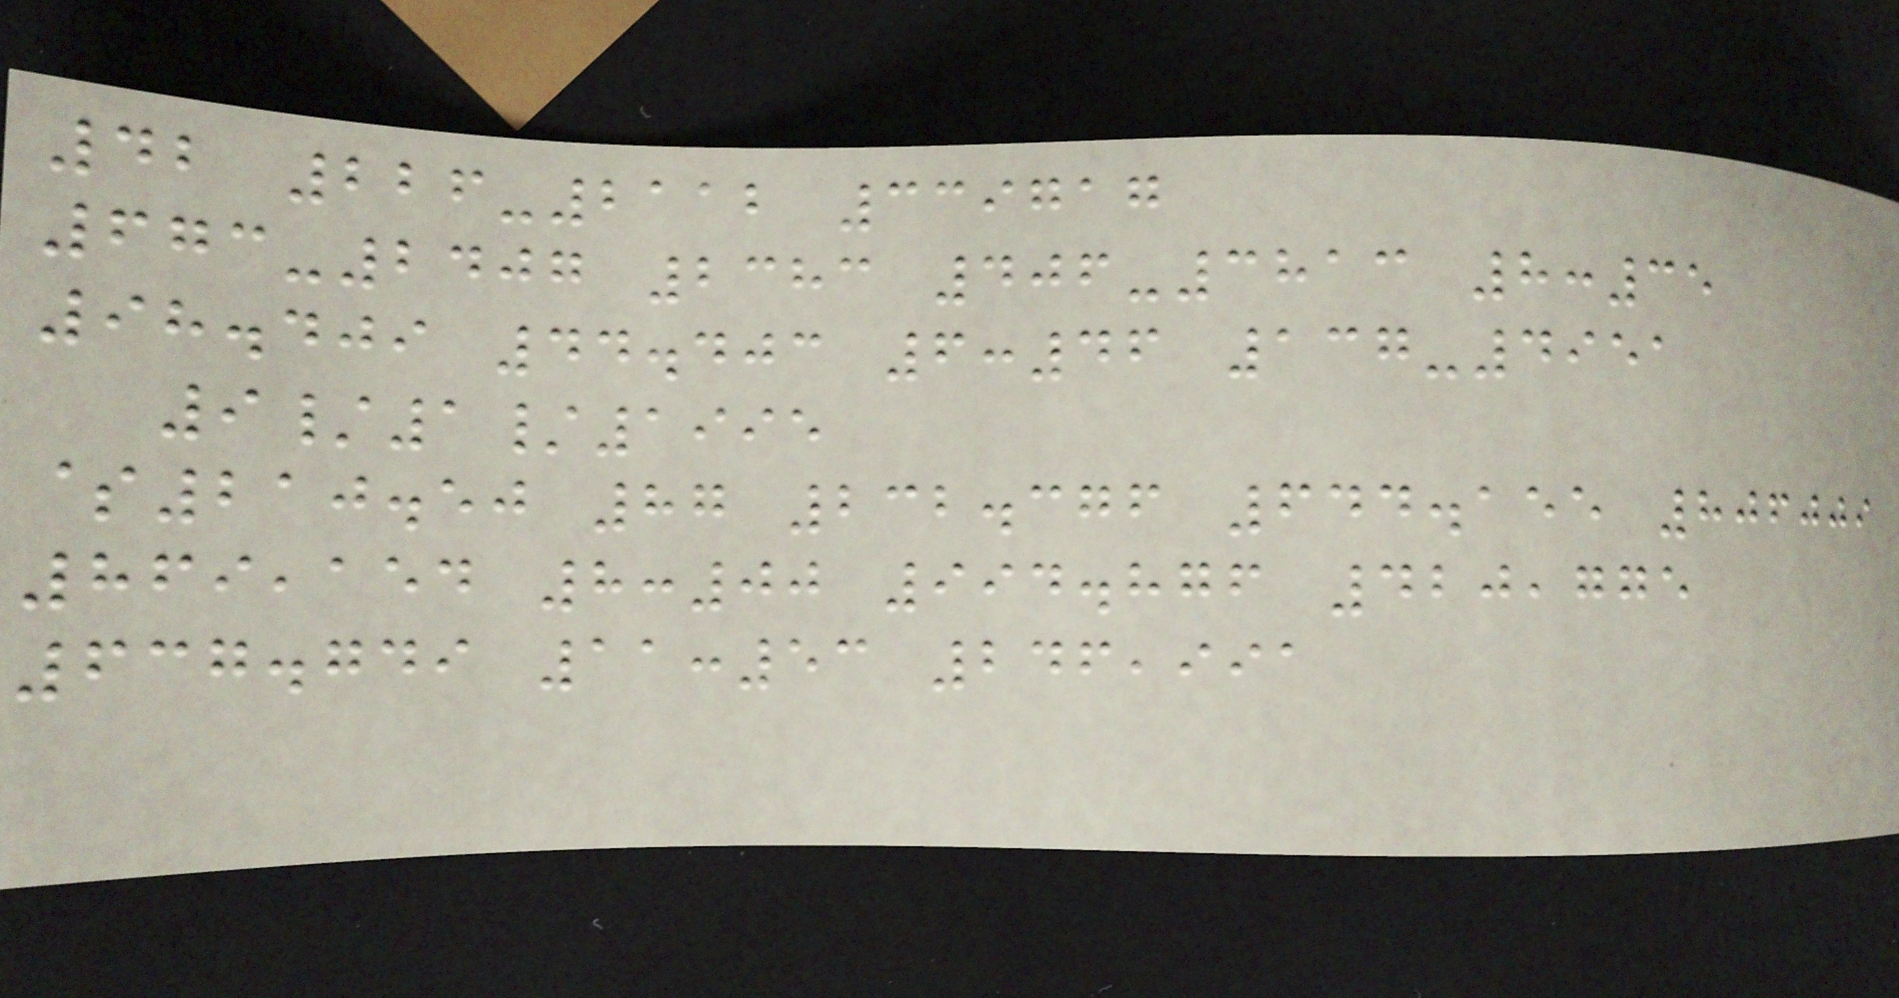42 226-2112 339717
673-2407 2383 406-3813 8:35
98.409 44.403 6:46 137-4951
9/1/1995
$210.50 87 232.376 644.155 806009
869,154 8:00 994.876 420,775
637.749 11:53 246,991
